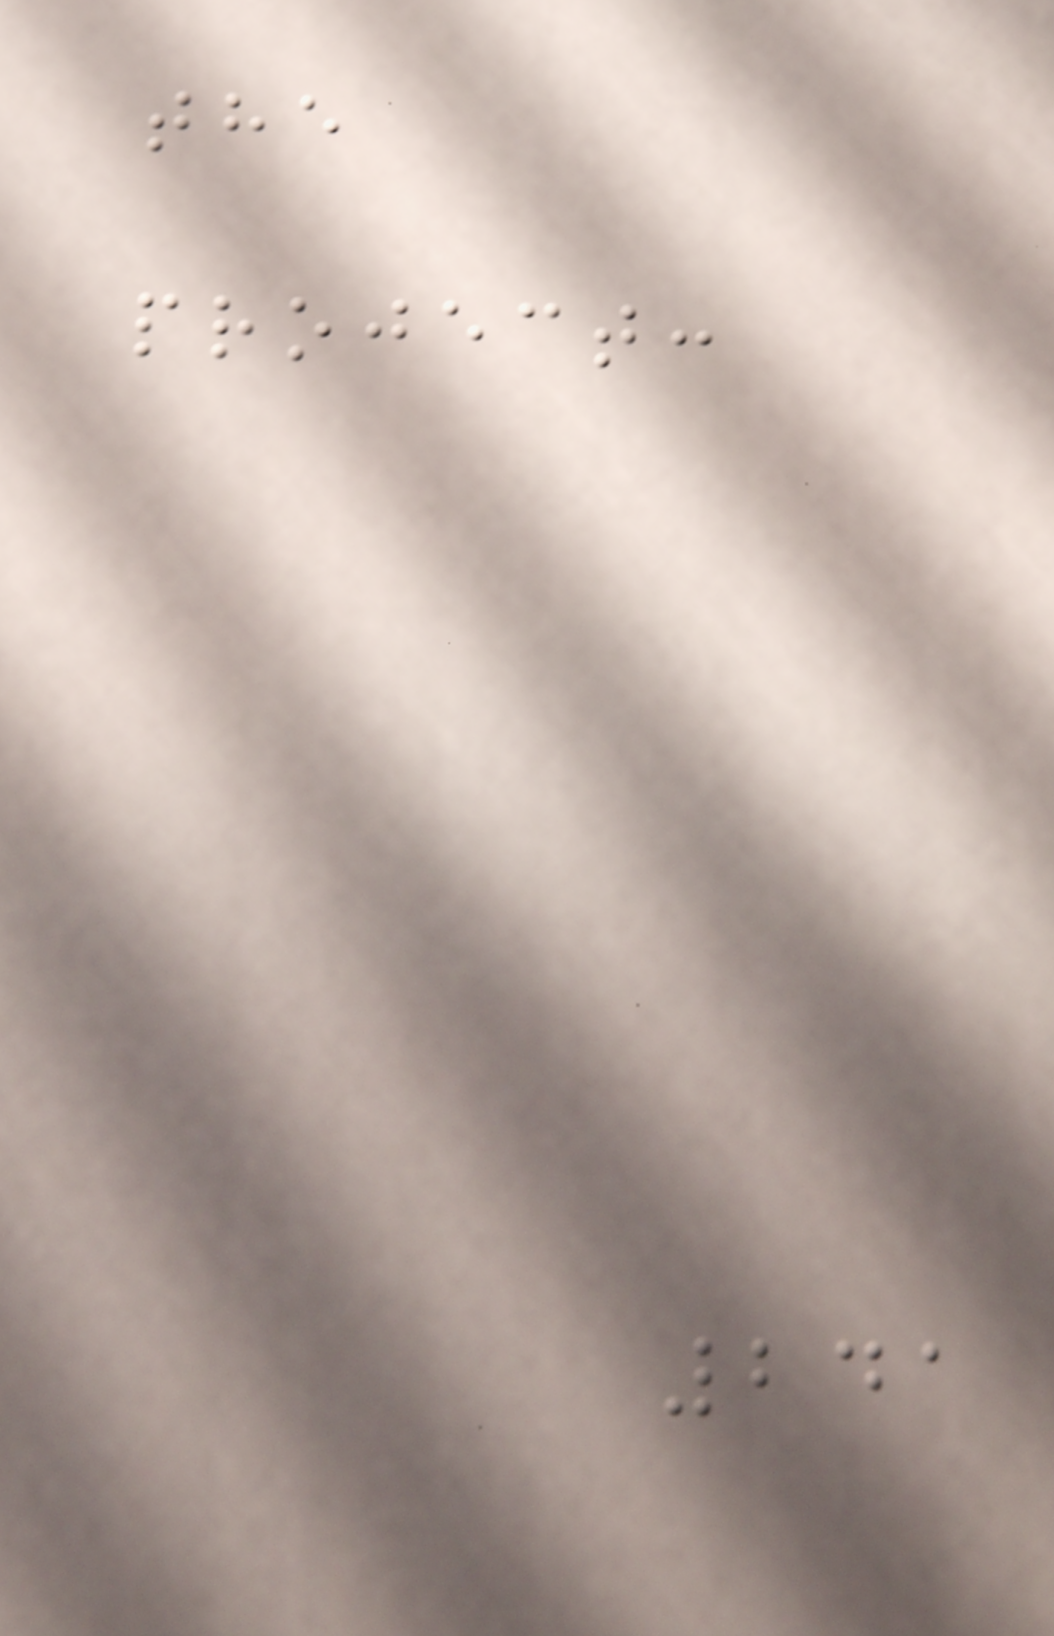the
project:
241
